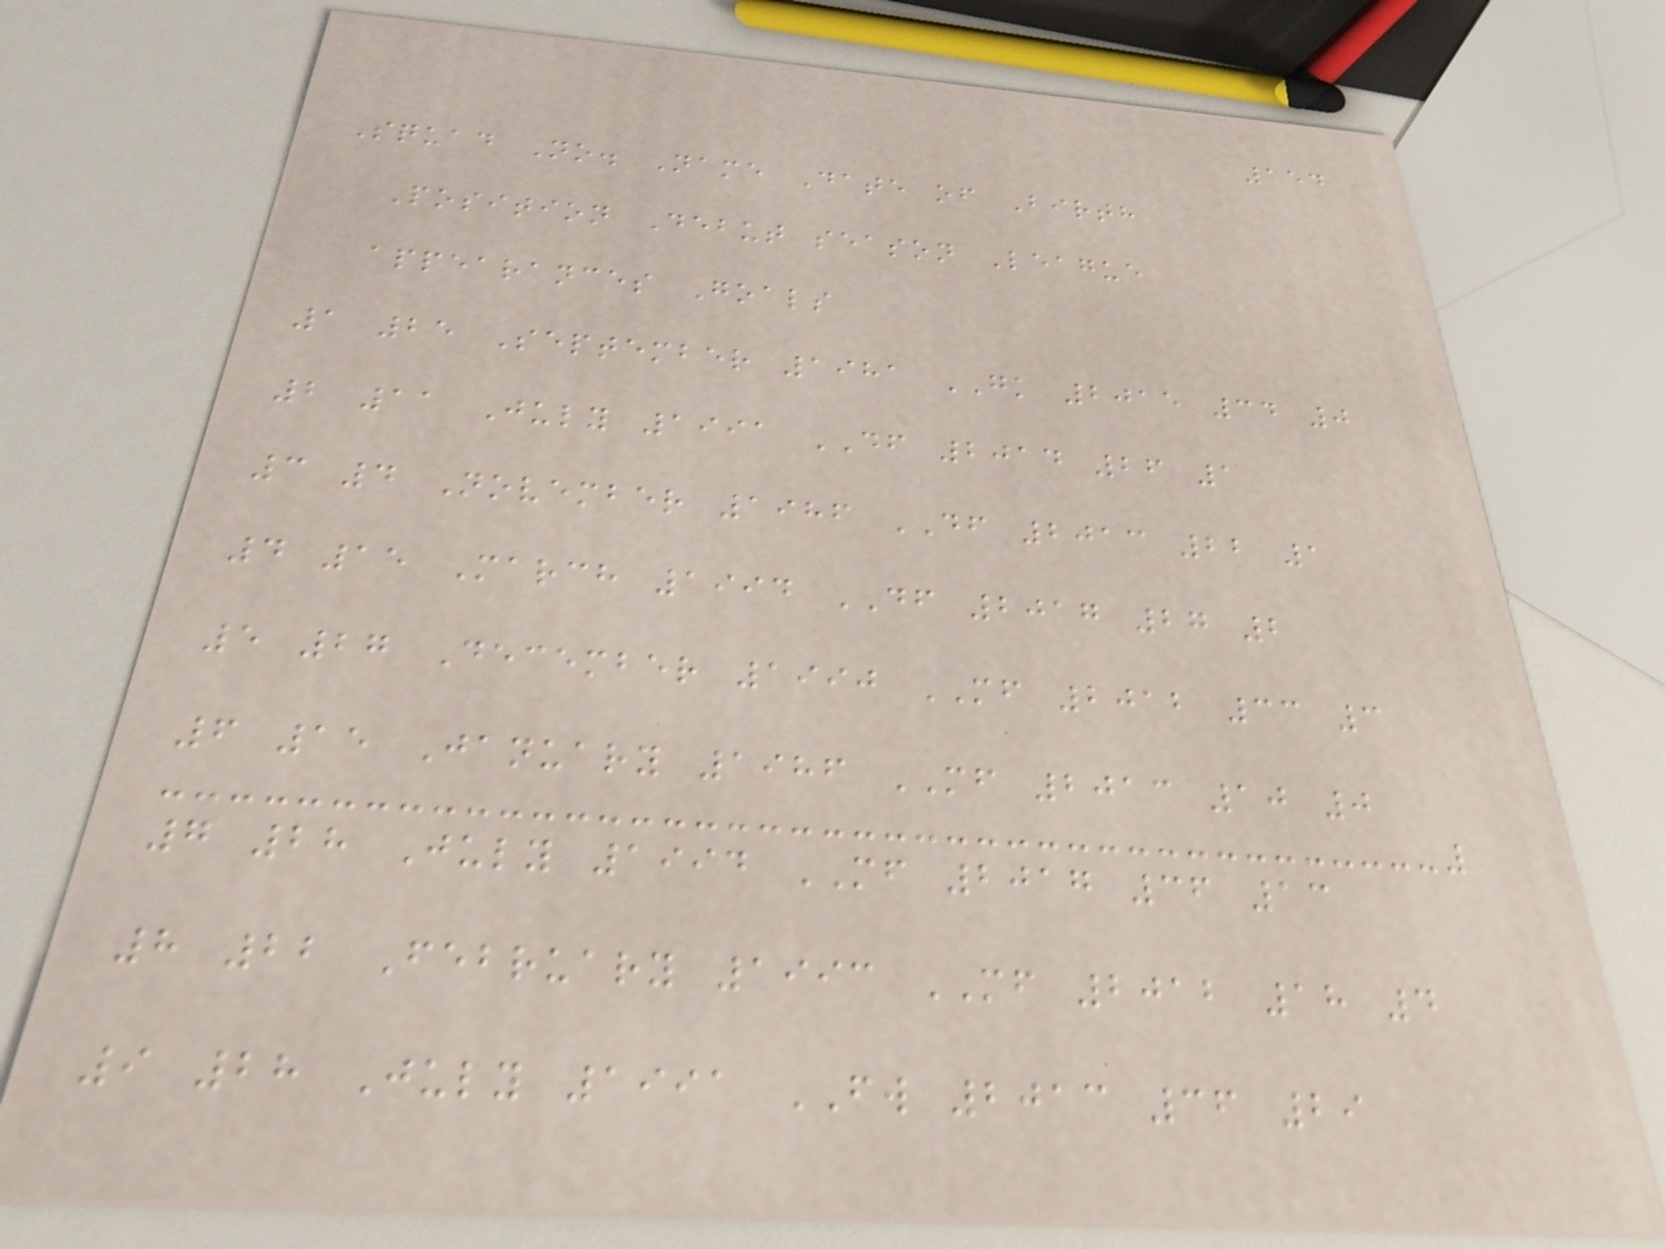154
Squad No. Name Date of Birth
Position Debut season League
appearances Goals
1 25 September 1981 GK 2015 34 0
2 11 July 1991 DF 2014 26 1
3 4 November 1986 DF 2013 22 1
4 15 March 1994 DF 2017 27 2
5 27 December 1990 MF 2012 33 3
6 15 January 1986 MF 2013 10 0
7 28 July 1994 MF 2017 36 13
8 22 February 1993 MF 2012 18 4
9 28 July 1991 FW 2013 36 29
